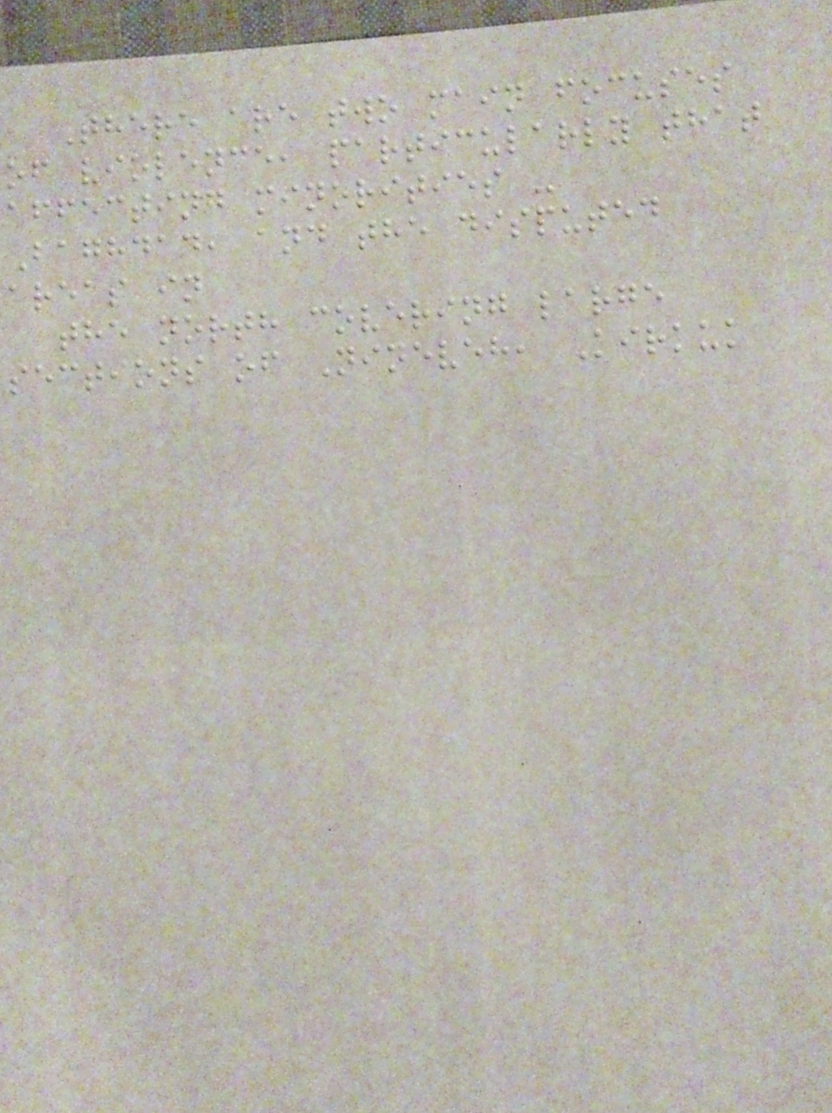There are two main focuses
of violence, particularly that
affecting minorities -
Baghdad, and the disputed
areas in
the north covering large
sections of Nineveh, Kirkuk
